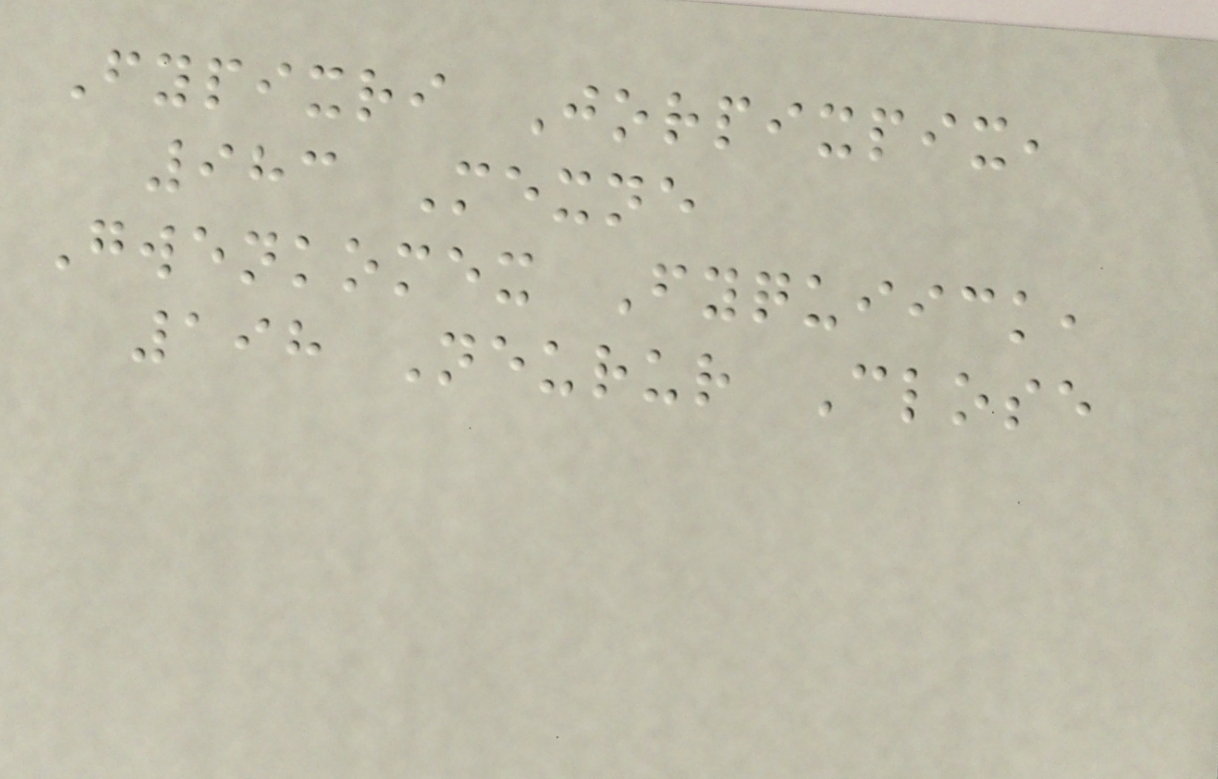Fypixri Jorpixpix,
983 Mexne
Gwenkomex Fyquiick,
198 Neurur Close
